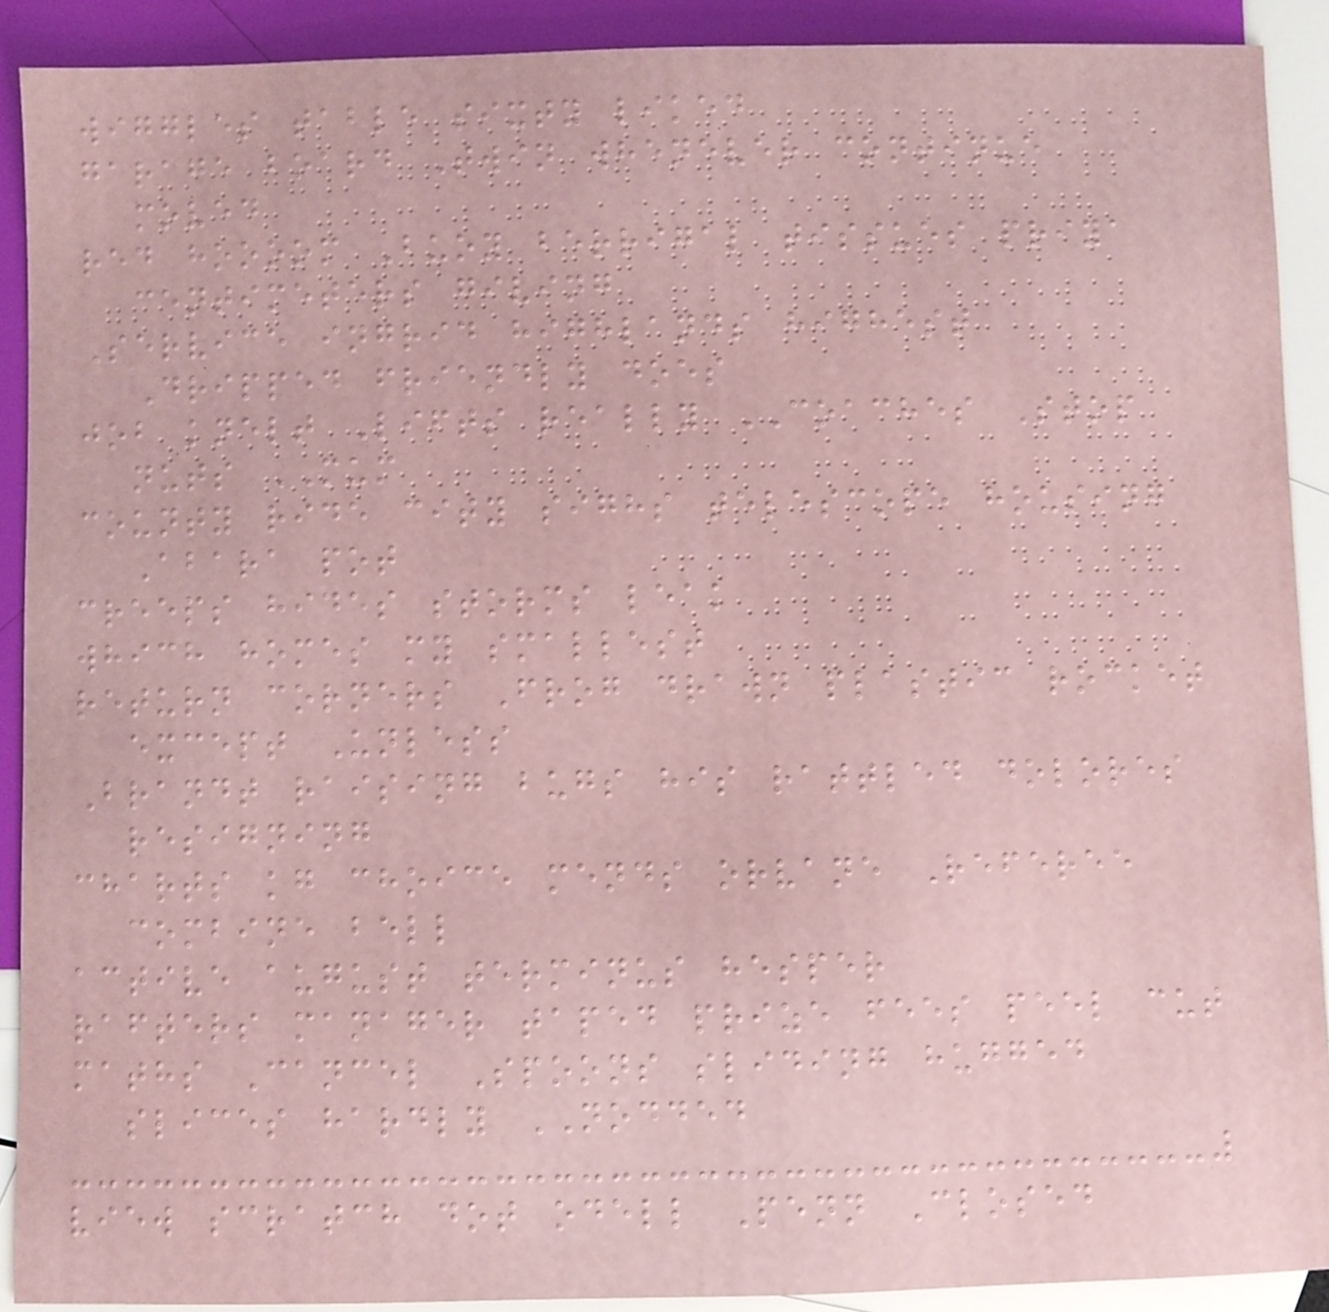wiggles table sixty liked
garage board Twin whenever continue
moved
red hoooom Buoy berrigal tissues priya
centimeters giving
Service ingrid highlands highest
Dripped friendly does
job knelt Lifts really COACHES Stop
nuts MUM
county ride city sighs telescope housing
Abara pot
creeps hides storms leak
which homes my smallest
return corners Frog drawn plastic rocket
except Unless
Brandt raising bugs his rattled dolores
resigning
charts kg choice mends orvane Referee
combine bell
active august terminus hesper
rafters manager taped prize fees peel cut
maths Cancel Spoons sliding hugged
slices hardly NODDED
view scratch dot odell Penn Closed
